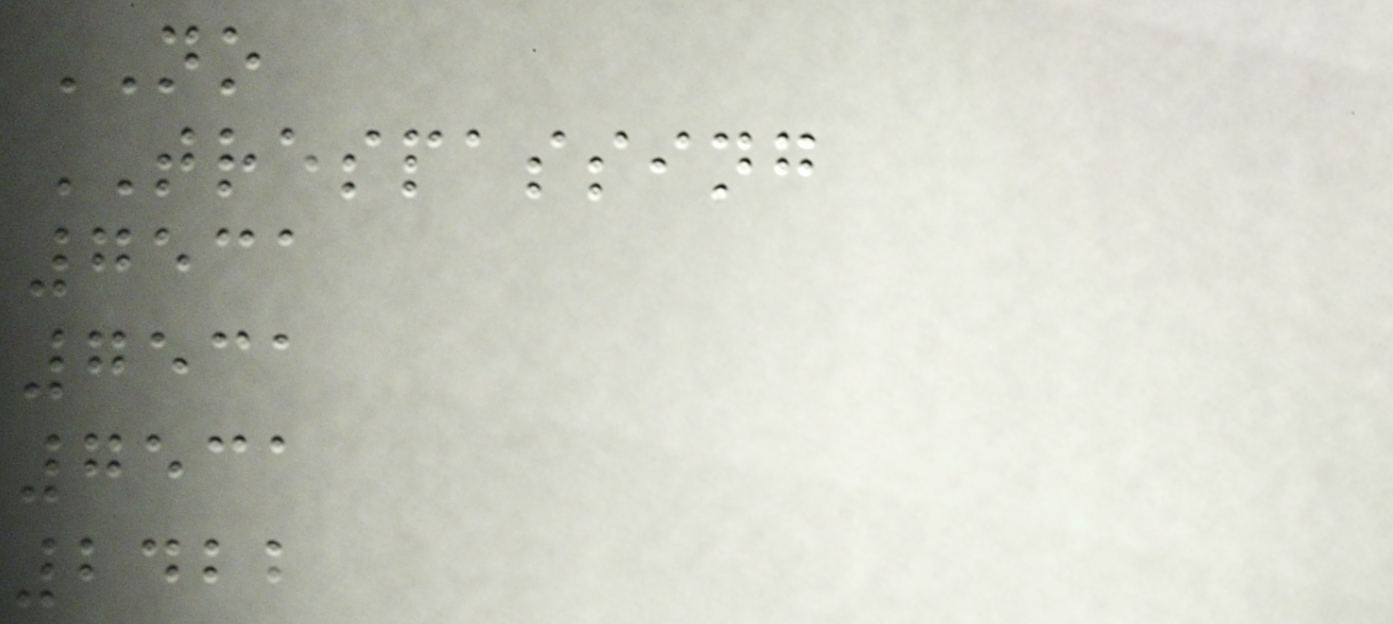NO
TRESPASSING
7531
7531
7531
2422
